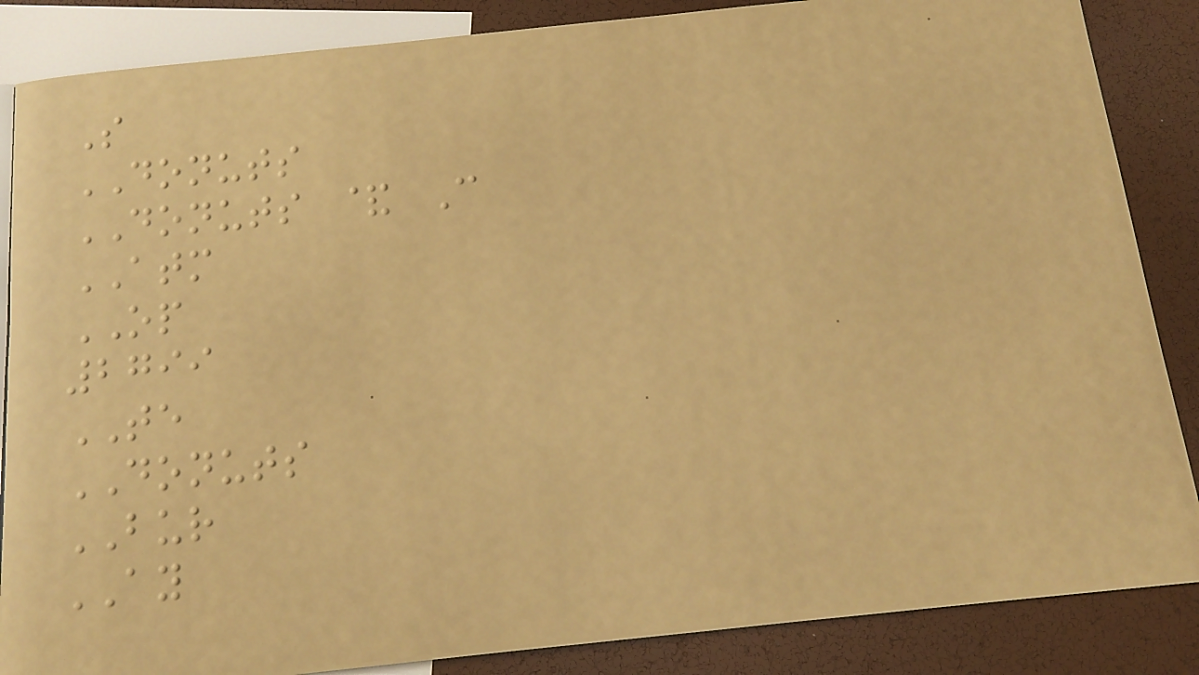S
DONUTS
DONUTS & C
ATM
OP
2799
TE
DONUTS
BUR
AY
